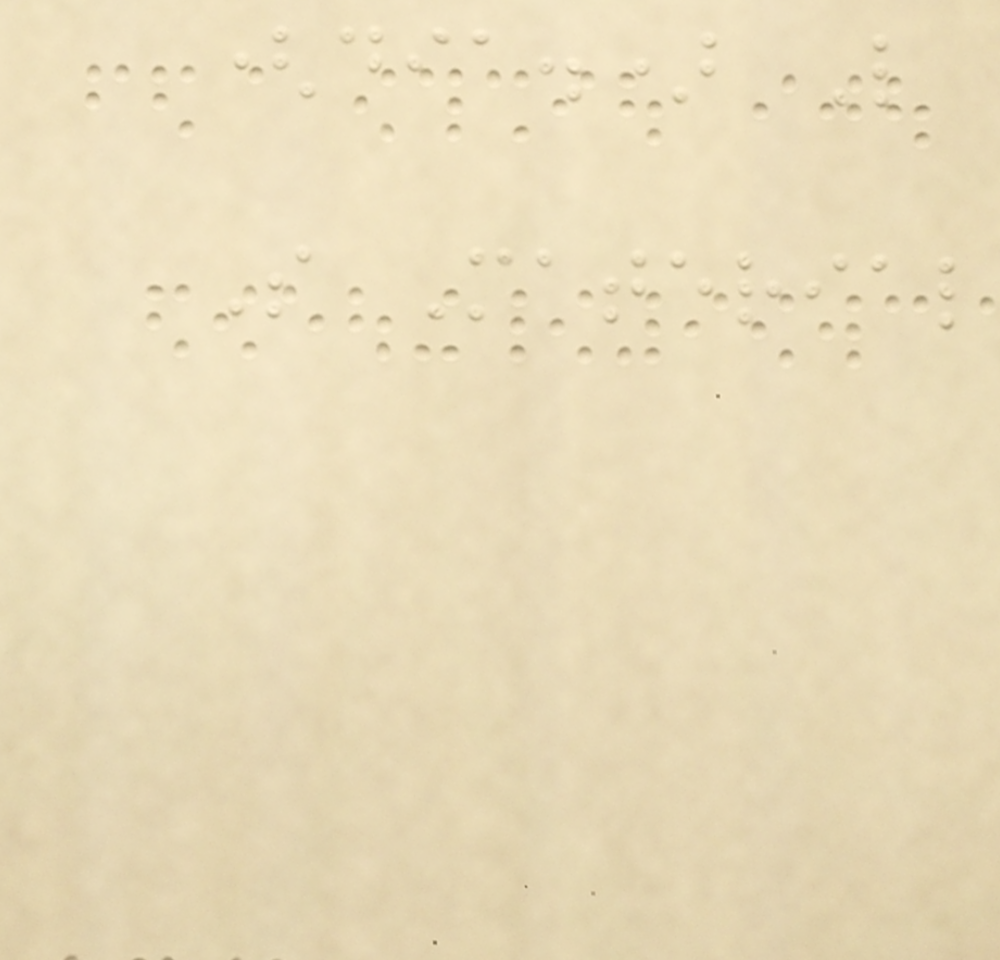(dia.) L
S Material
